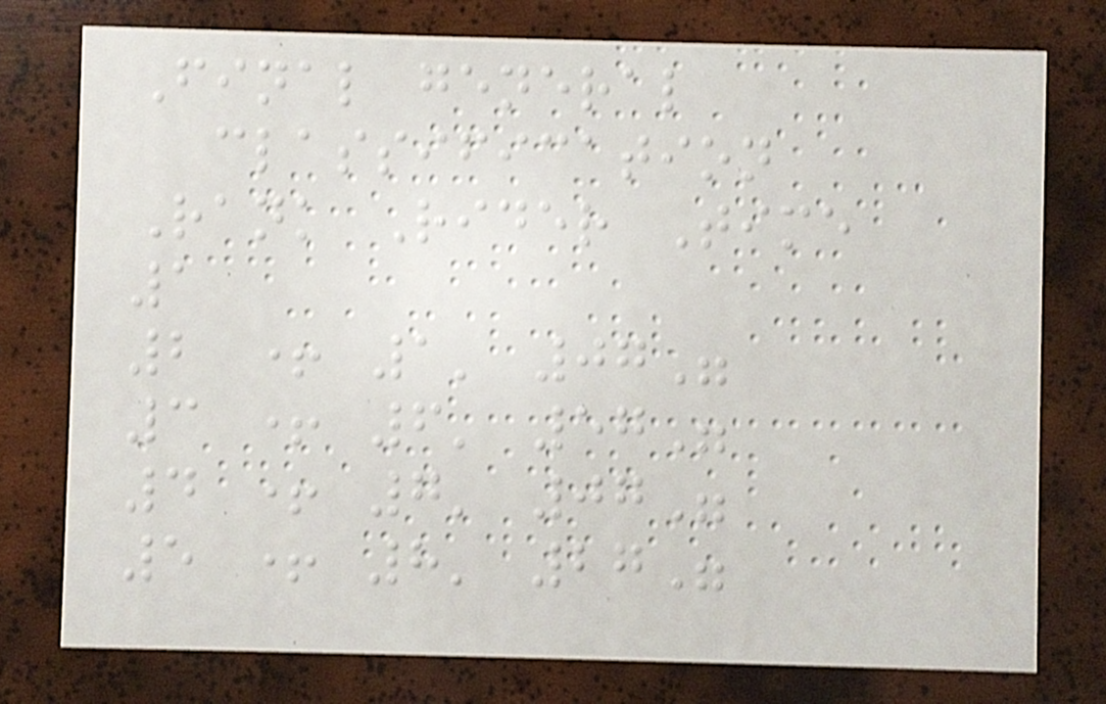Final general
classification
Rank Rider Time
1
2 + 1' 07"
3 + 6' 57"
4 + 7' 07"
5 + 8' 27"
